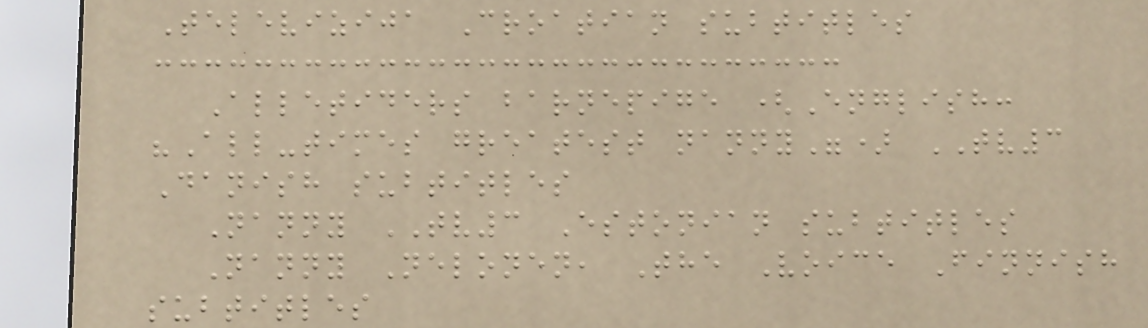Televizija Croatian subtitles
Alletiders barnepige (English:
"All-times greatest nanny") TV3
Danish subtitles
Nanny TV3 Estonian subtitles
Nanny Nelonen, The Voice Finnish
subtitles
